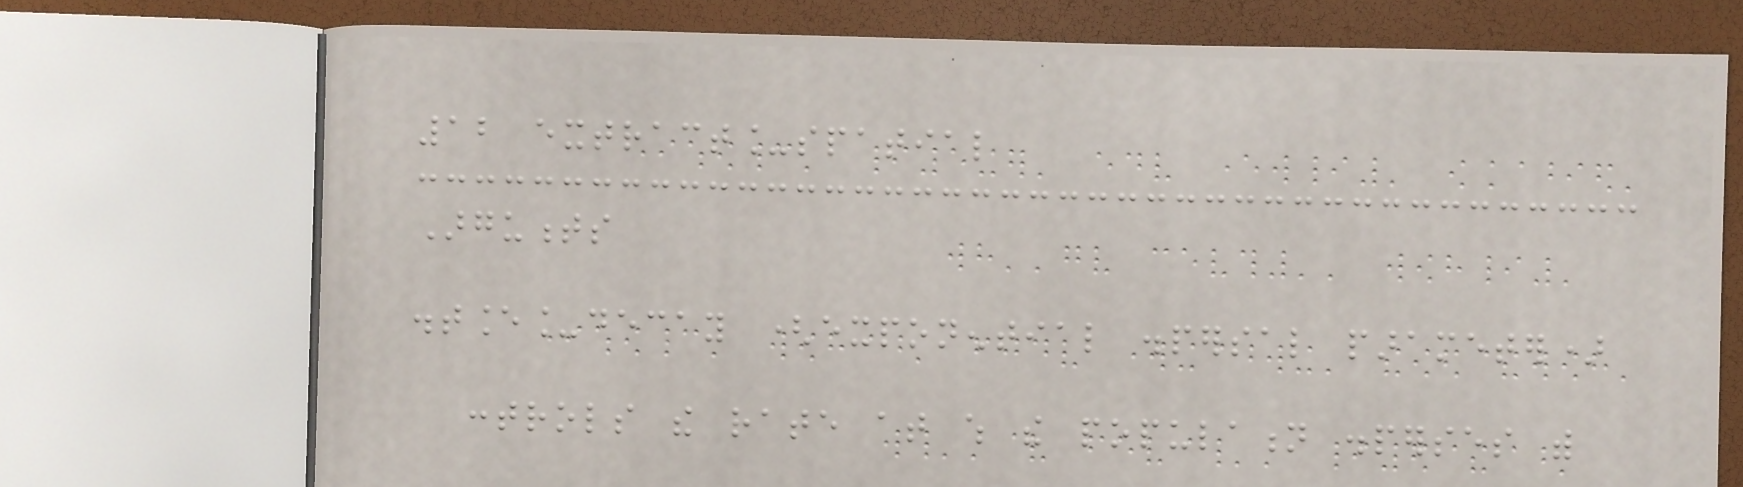12 extract_spatial
Arguments
distance_decay (exponential dispersal parameter)
controls the rate at which the population disperses with
